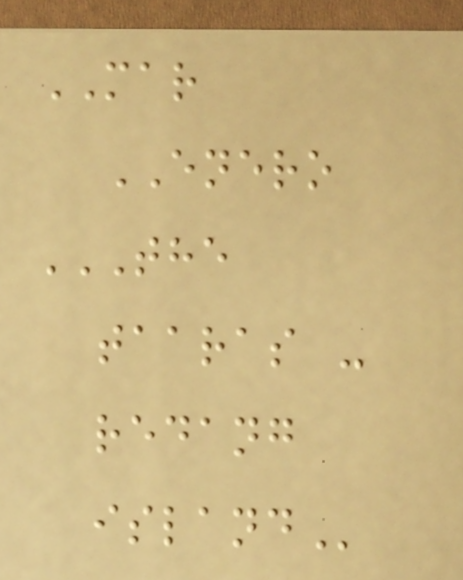MAR
ENERO
THE
TAARAS -
REDANG
ISLAND
